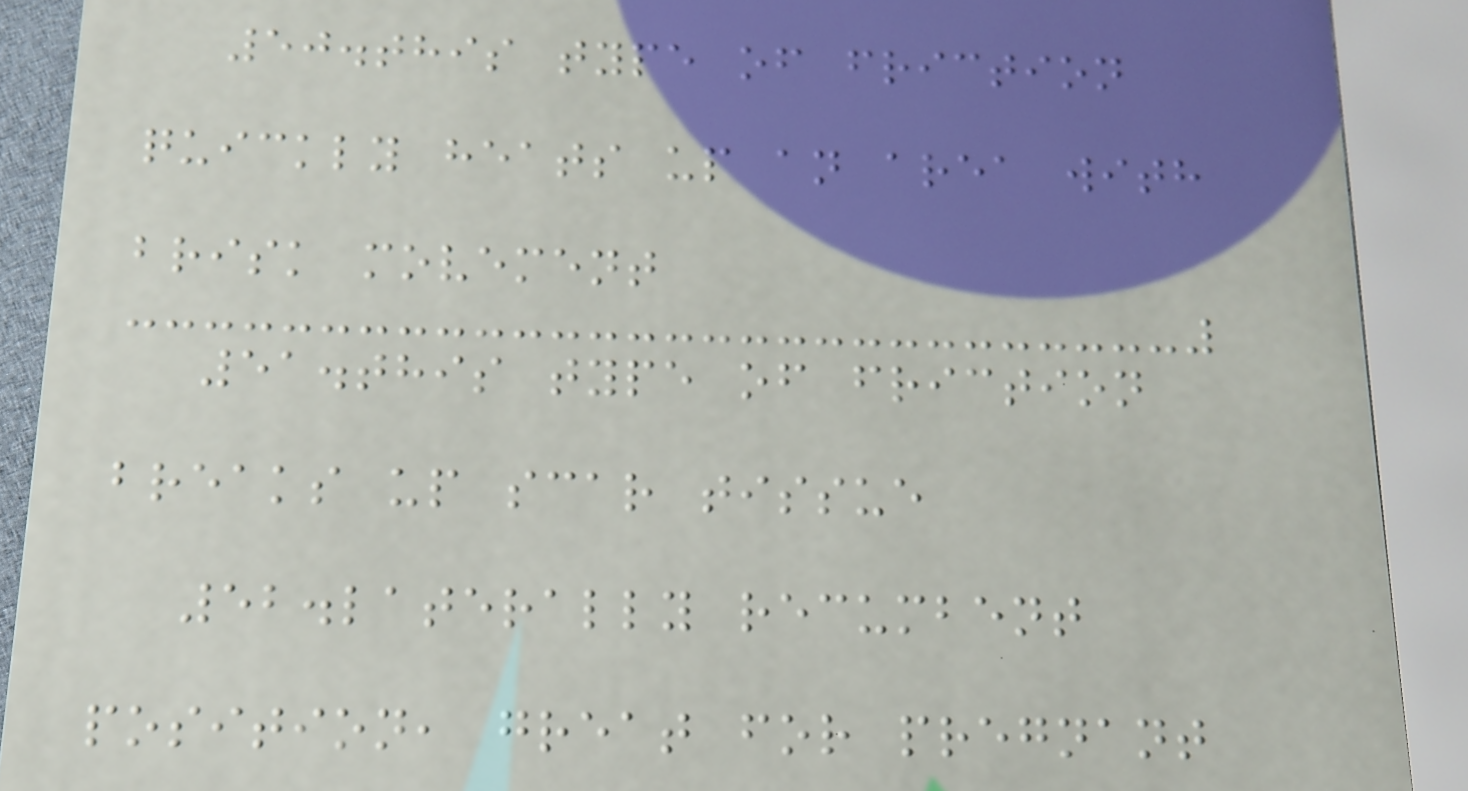50.this type of friction
quickly heats up an area with
brisk movement
51.this type of friction
breaks up scar tissue
52.laterally recumbent
position, great for pregnant
